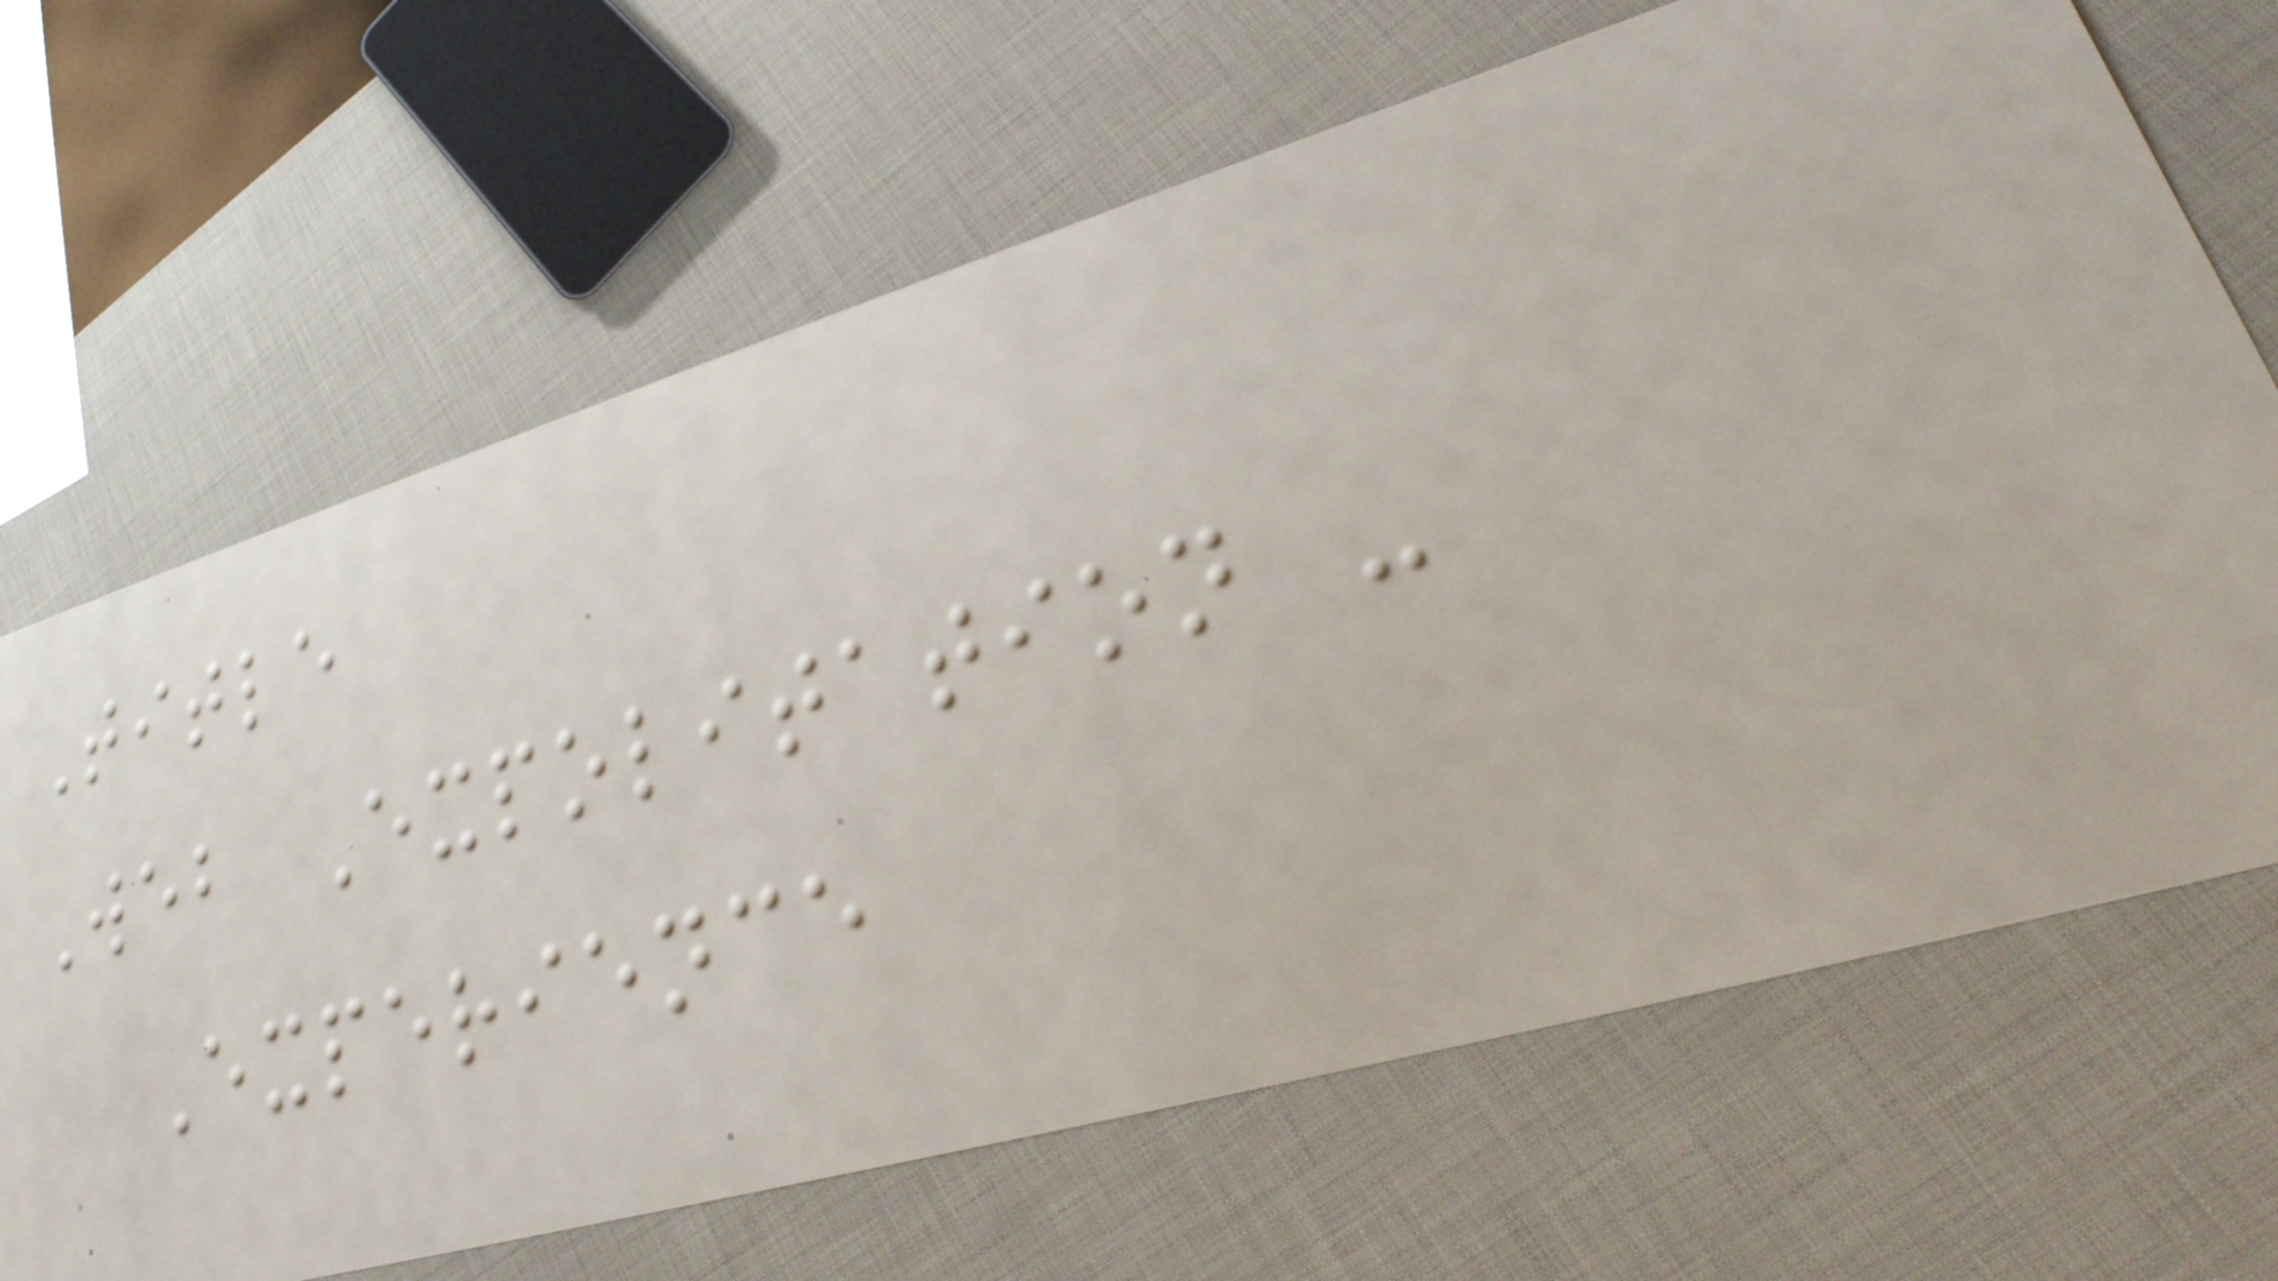Title
Web Expolitation -
Experience
